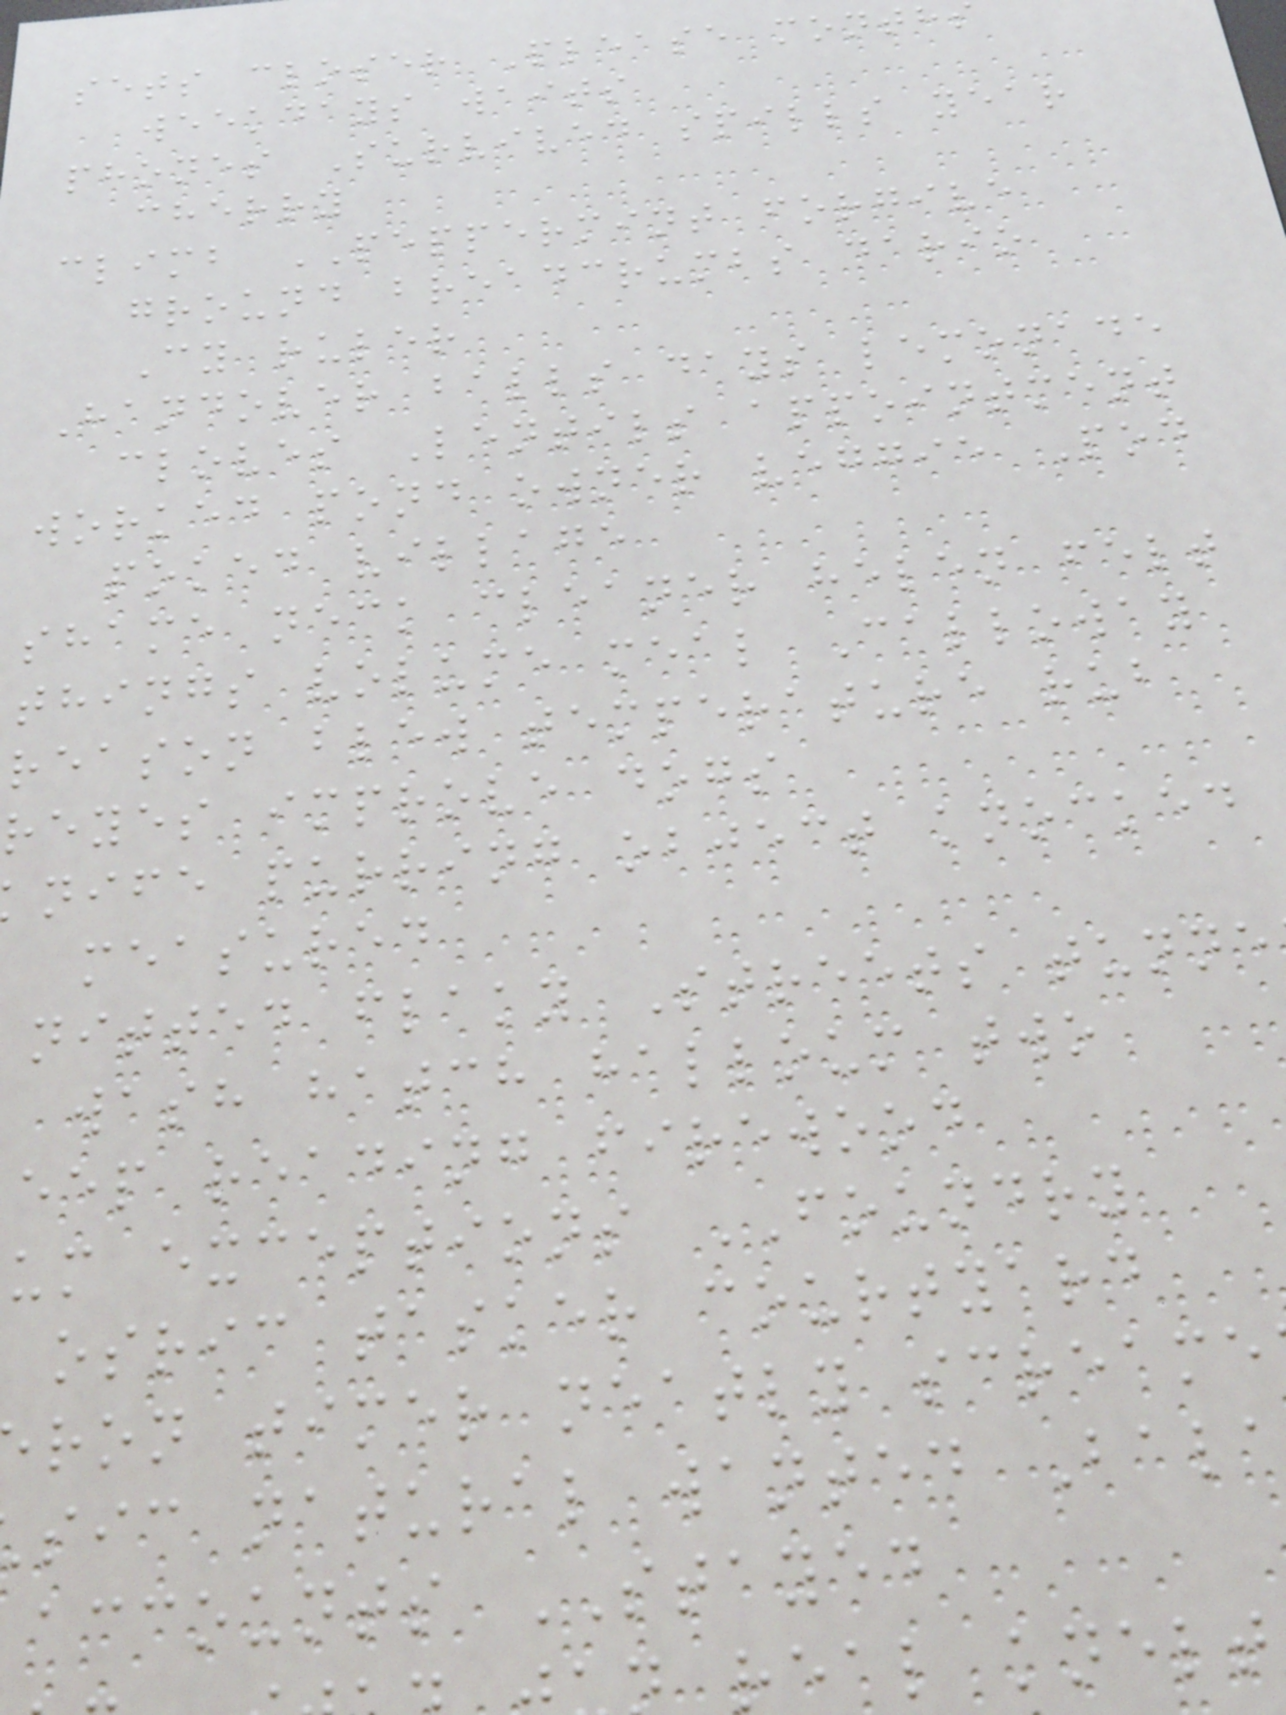sets closer Please month
weekdays waits
phones Survived spills year
cherry
climb PEPPERMINT forgive
ground breadcrumbs dario
Cy ruler
Handover balls days lemonade
cloves Lentils appointment
worked pond owner veggie Pod
poked village
shame neck cleaner helen felt
things volume meal Calloway
reason blew temperature rub
reyes improve dogs
nife purring object knocked
measured
nitted flaky Streets tunne
wash hatch halloum two
eep reading firewood
um exceptions FOUNDRY
osric tasker courtyard
ron timer neatly screame
sic natural wanted Bal
accounts STAYED
real knelt
